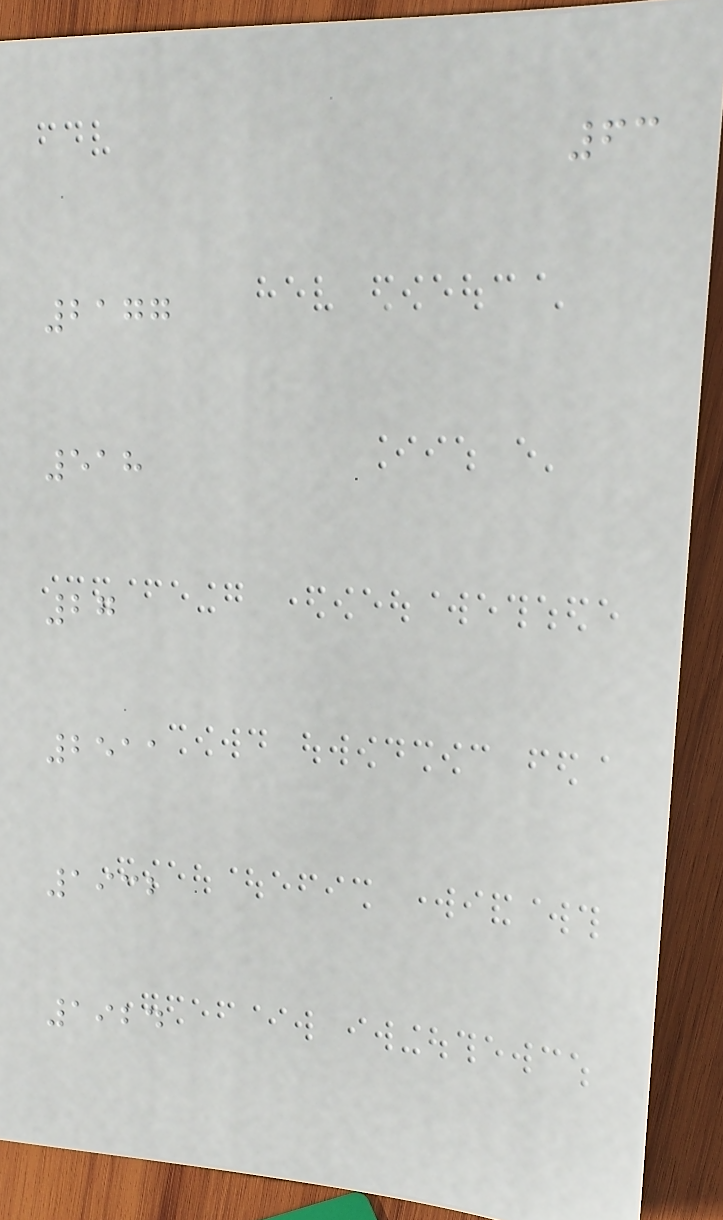63
2177
518
27
2511
1932
1924
